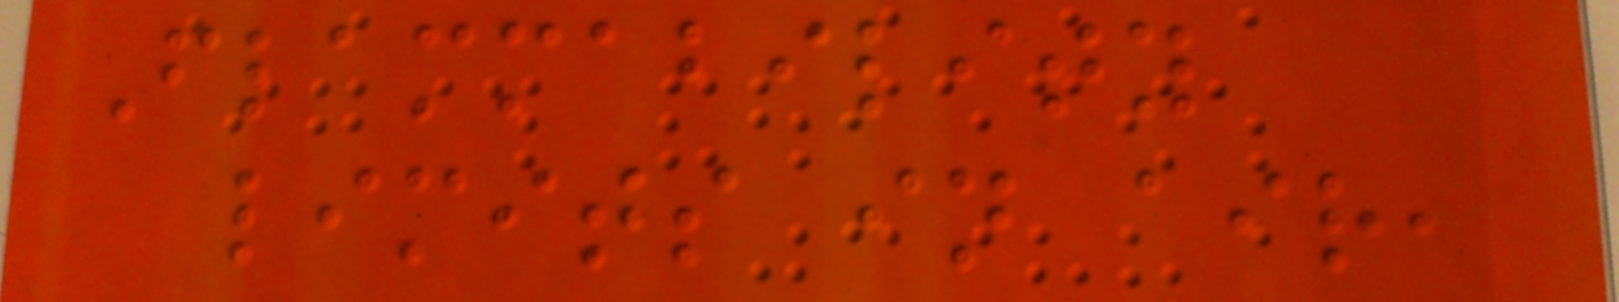Flammability
limits in air,
